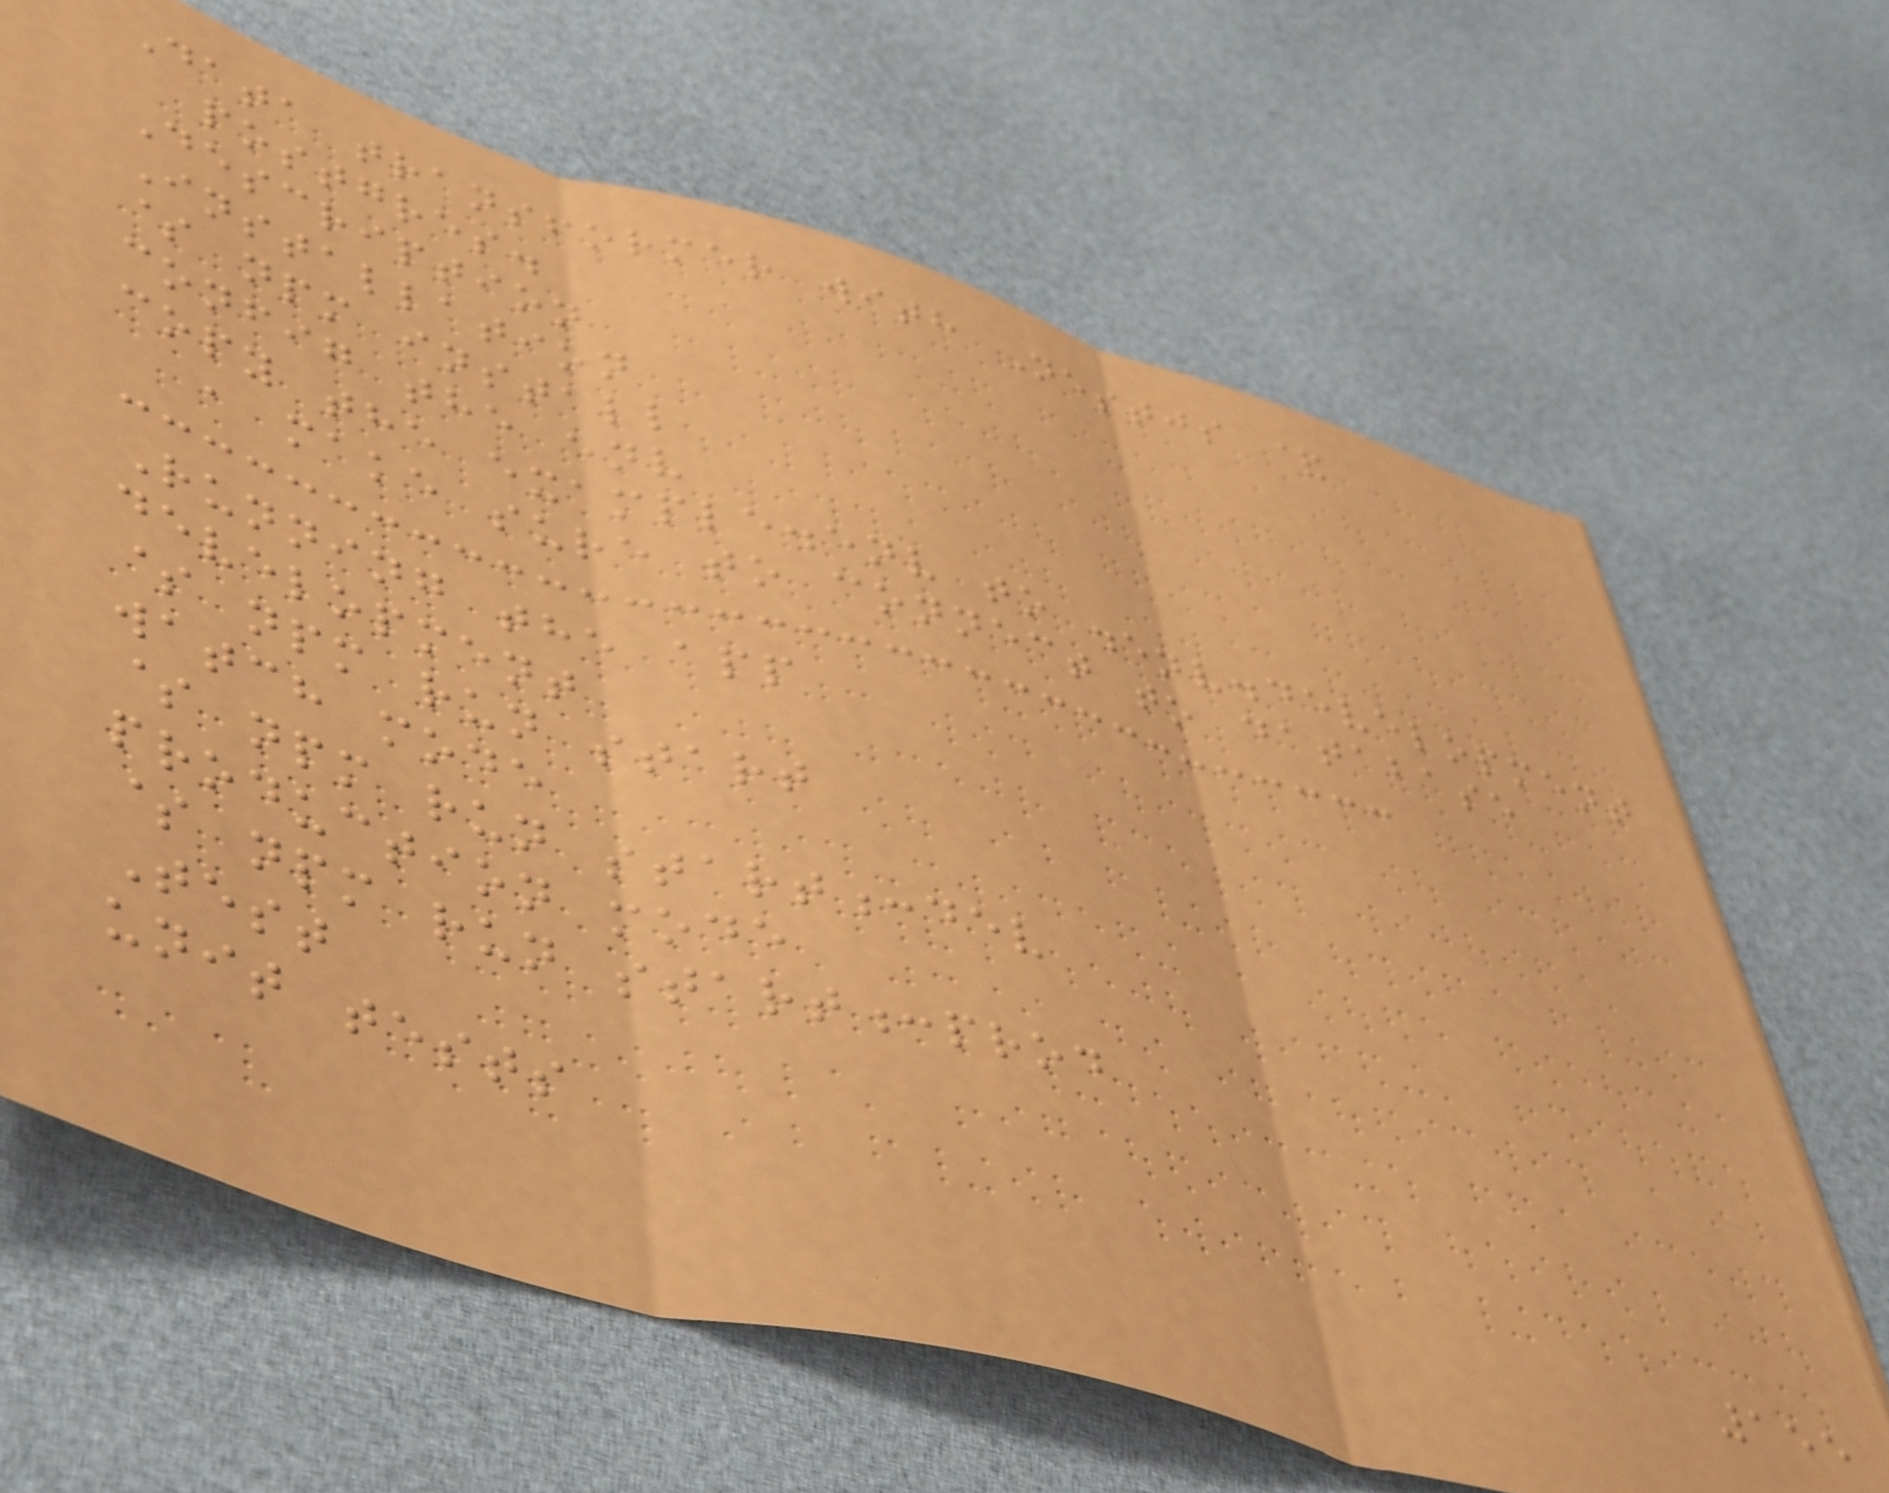Data transformer with Nestjs &
postgres.
Description
Installation
$ npm install
config the env
copy the example.env to .env.development
, make sure to connect to database
Running the app
development
$ npm run start
watch mode
$ npm run start:dev
production mode
$ npm run start:prod
Test
unit tests
155
